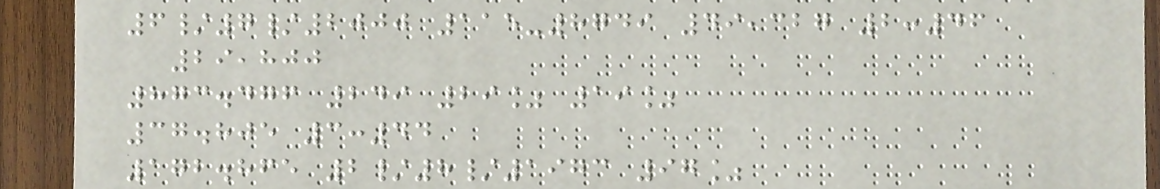6/7/2000 115-8749 49,327 2:46
29,800
873.476 249 29% 19%
37.805 3:44
172.865 2/8/1973 97%
